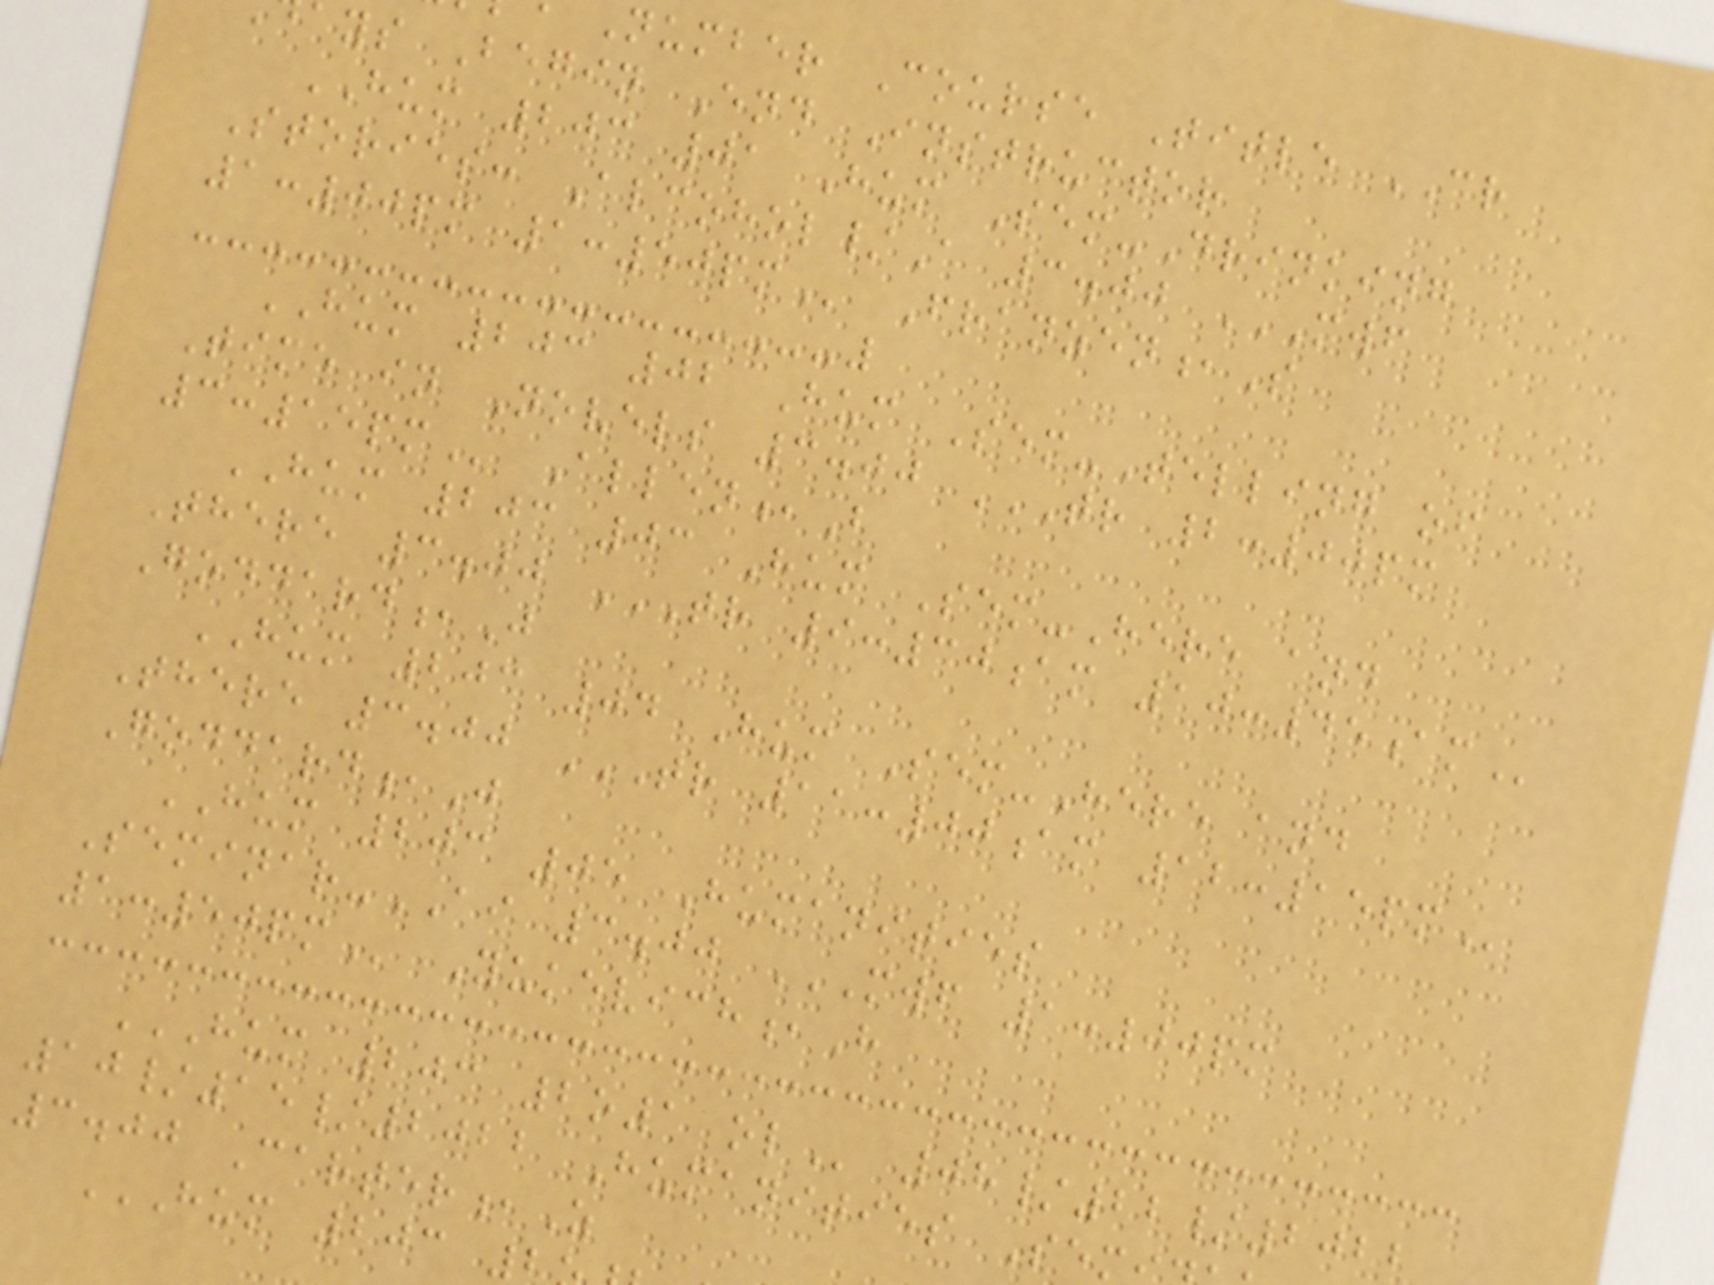number Course Title CR
ays Begin End Instructor
HUM 203 01 Hum Sem-Drinking
Stories: Alcohol/A 3.00 MWF
1:00pm
HUM 203 02 Hum Sem-Telling of
Time in Novels 3.00 TR 2:00PM
Allen,B
HUM 203 03 Hum Sem-Here and
There 3.00 TR 9:30AM 10:45AM
Goddard,J
HUM 203 04 Hum Sem-Here and
There 3.00 TR 11:00AM 12:15PM
Goddard,J
HUM 203 05 Humanities
Seminar-AI 3.00 MWF 1:00PM
Yukevich,H
HUM 203 2O1 OL 08/22/2022
10/15/2022 Humanities Sem
3.00 Carter,Z
